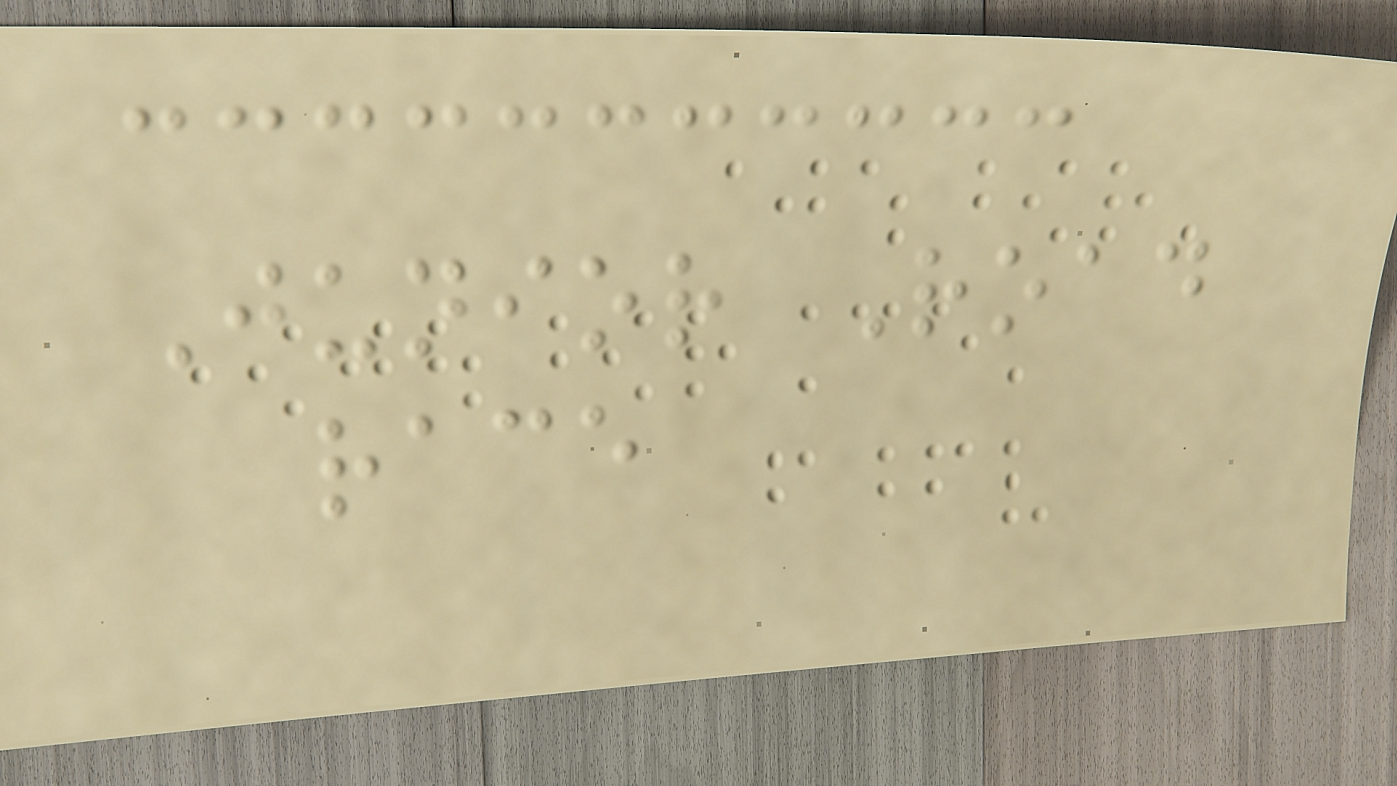Junior Road
race
